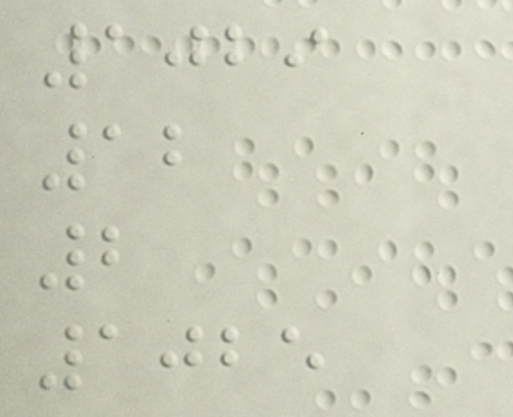1029
12
2
1025
